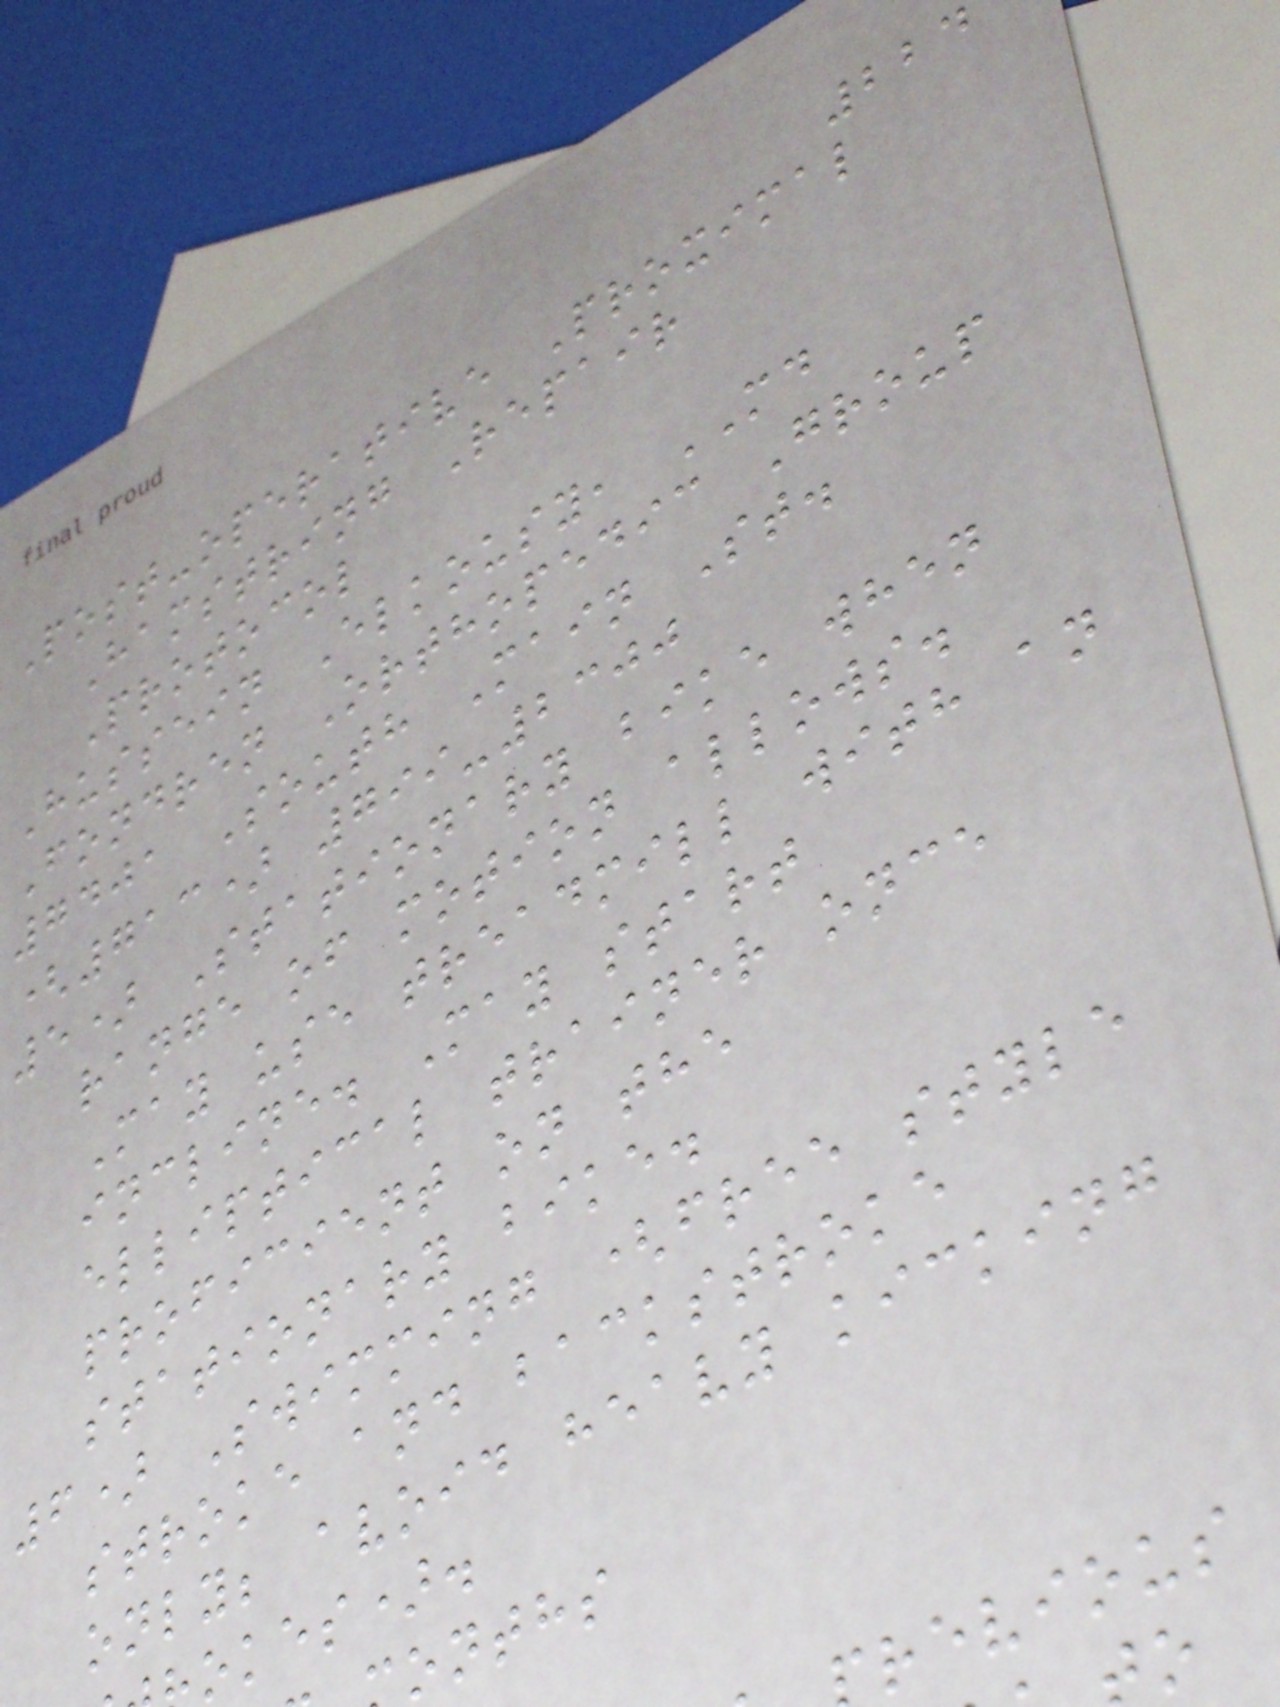224
Post-operative Proximal
Hamstring Repair
Protocol
Hussein Elkousy, MD
Fondren Orthopedic Group
7401 South Main St.
(713) 799-2300
5) Stationary bike when
range of motion allows.
May use treadmill with an
incline. May start
elliptical trainer once
proficient on the
stationary bike.
6) Swimming (free style
stroke and backstroke
only; avoid heavy kicking
okes).
onths
revious
